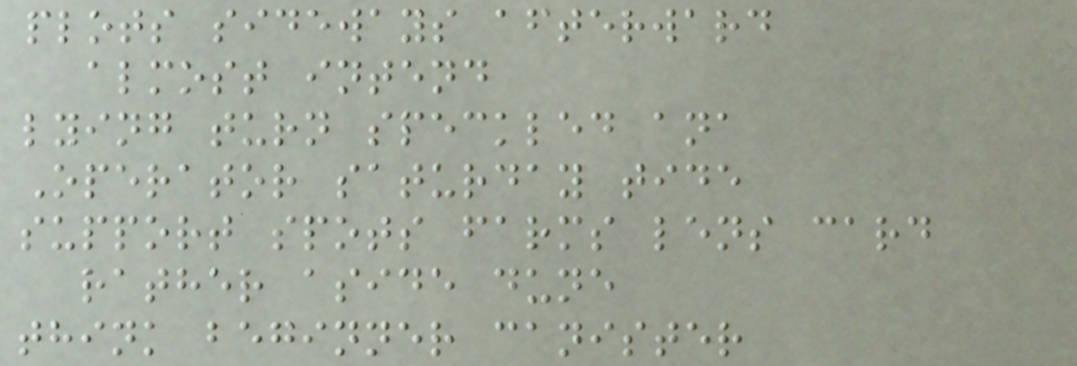plots sideways afterward
almost intend
lying turn speckled ana
Operator saturday tide
support spots farms lens card
rather aside dune
think beginner canister
